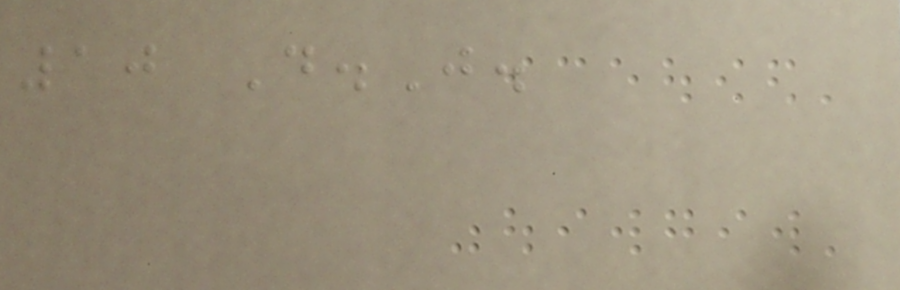10 D.J.
